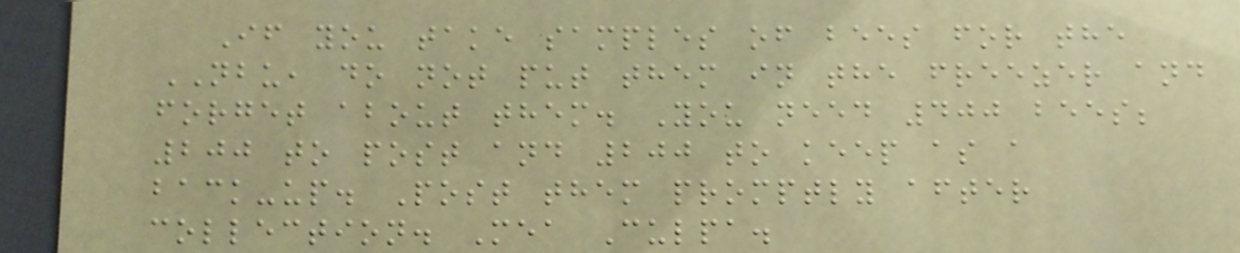If you take samples of bees for the
NBU, do not put them in the freezer and
forget about them. You need 400 bees;
200 to post and 200 to keep as a
back-up. Post them promptly after
collection. Mea Culpa.
